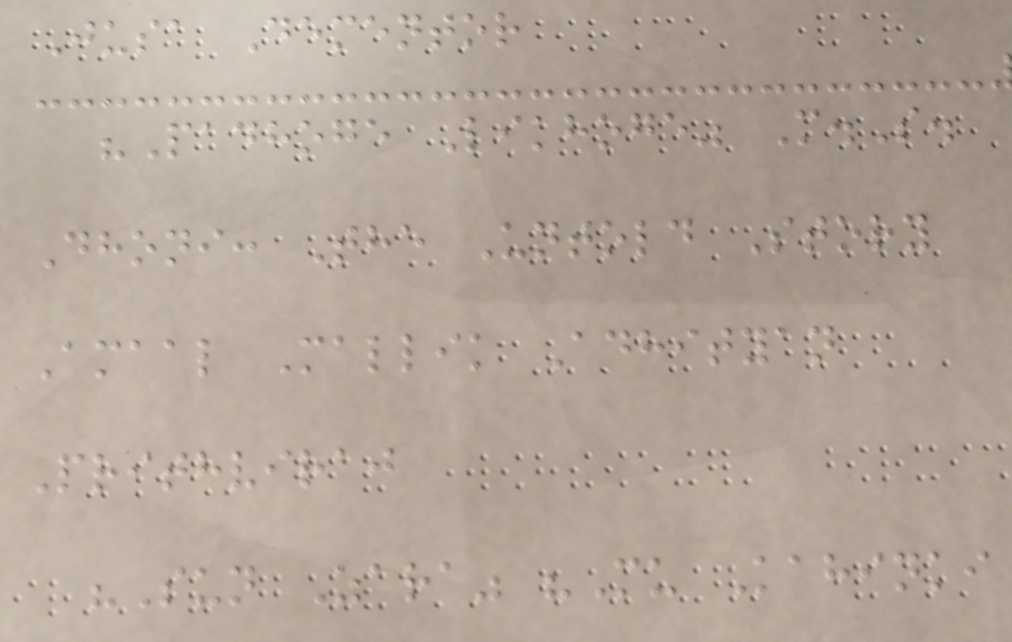Jusa Dementor
"Padhoge Likhoge" M.S.
Dhoni: The Untold Story
Amaal Mallik Adhityan
Prithviraj
"Sun Zara" "Mu Kahinki
